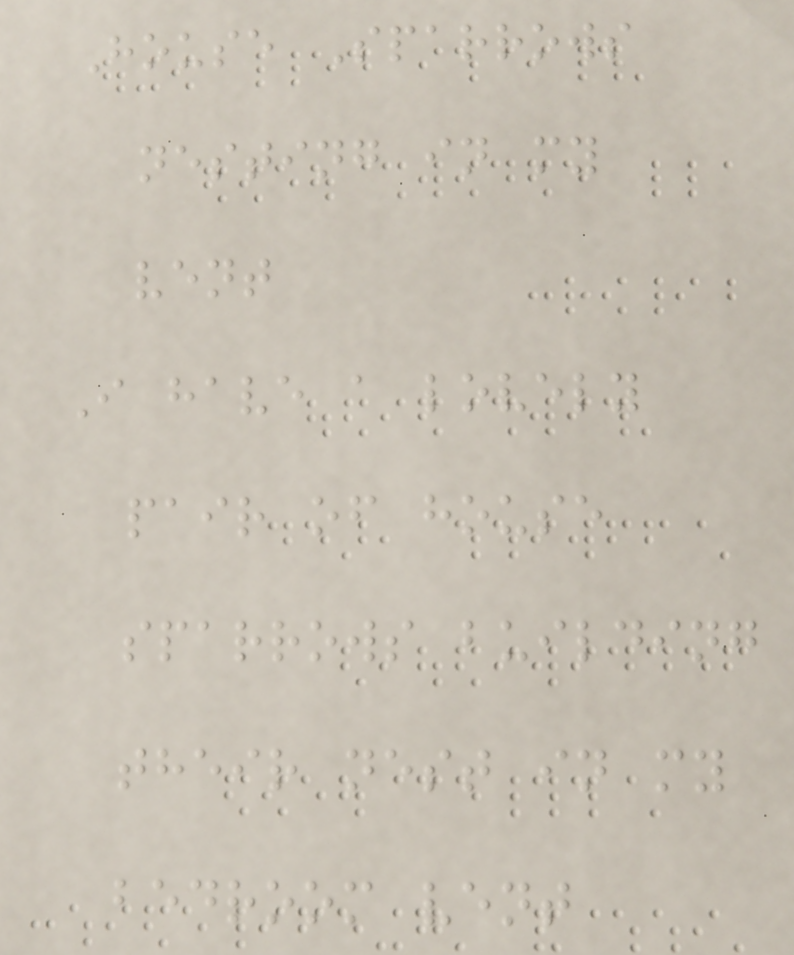House Sparrows
nesting in my
vent
I have a lovely
pair of house
sparrows building
their nest in my
bedroom vent
